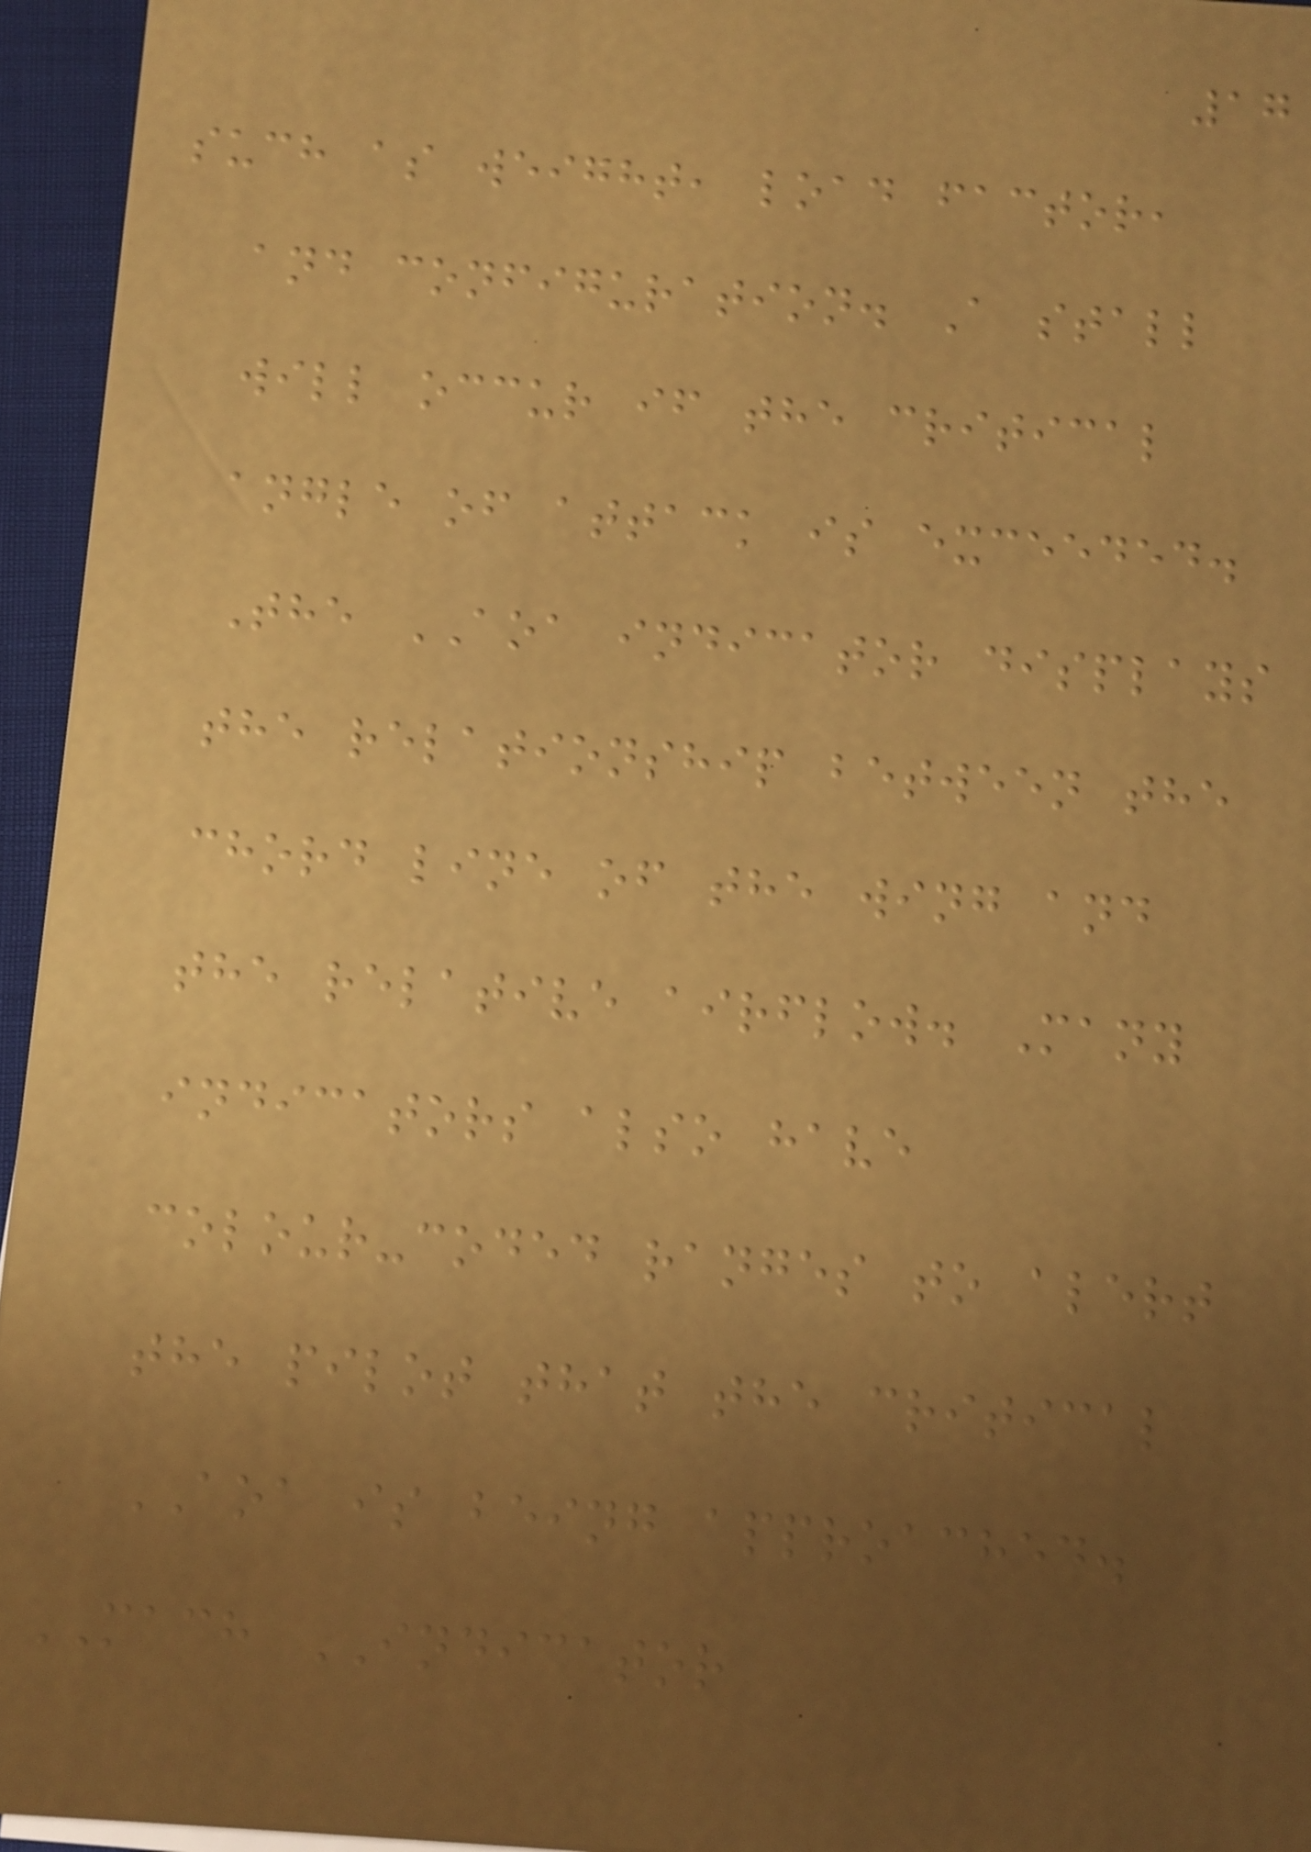17
such as weight, load factor,
and configuration. A stall
will occur if the critical
angle of attack is exceeded.
The AOA indicator displays
the relationship between the
chord line of the wing and
the relative airflow. Many
indicators also have
colour-coded ranges to alert
the pilot that the critical
AOA is being approached.
MACH INDICATOR
